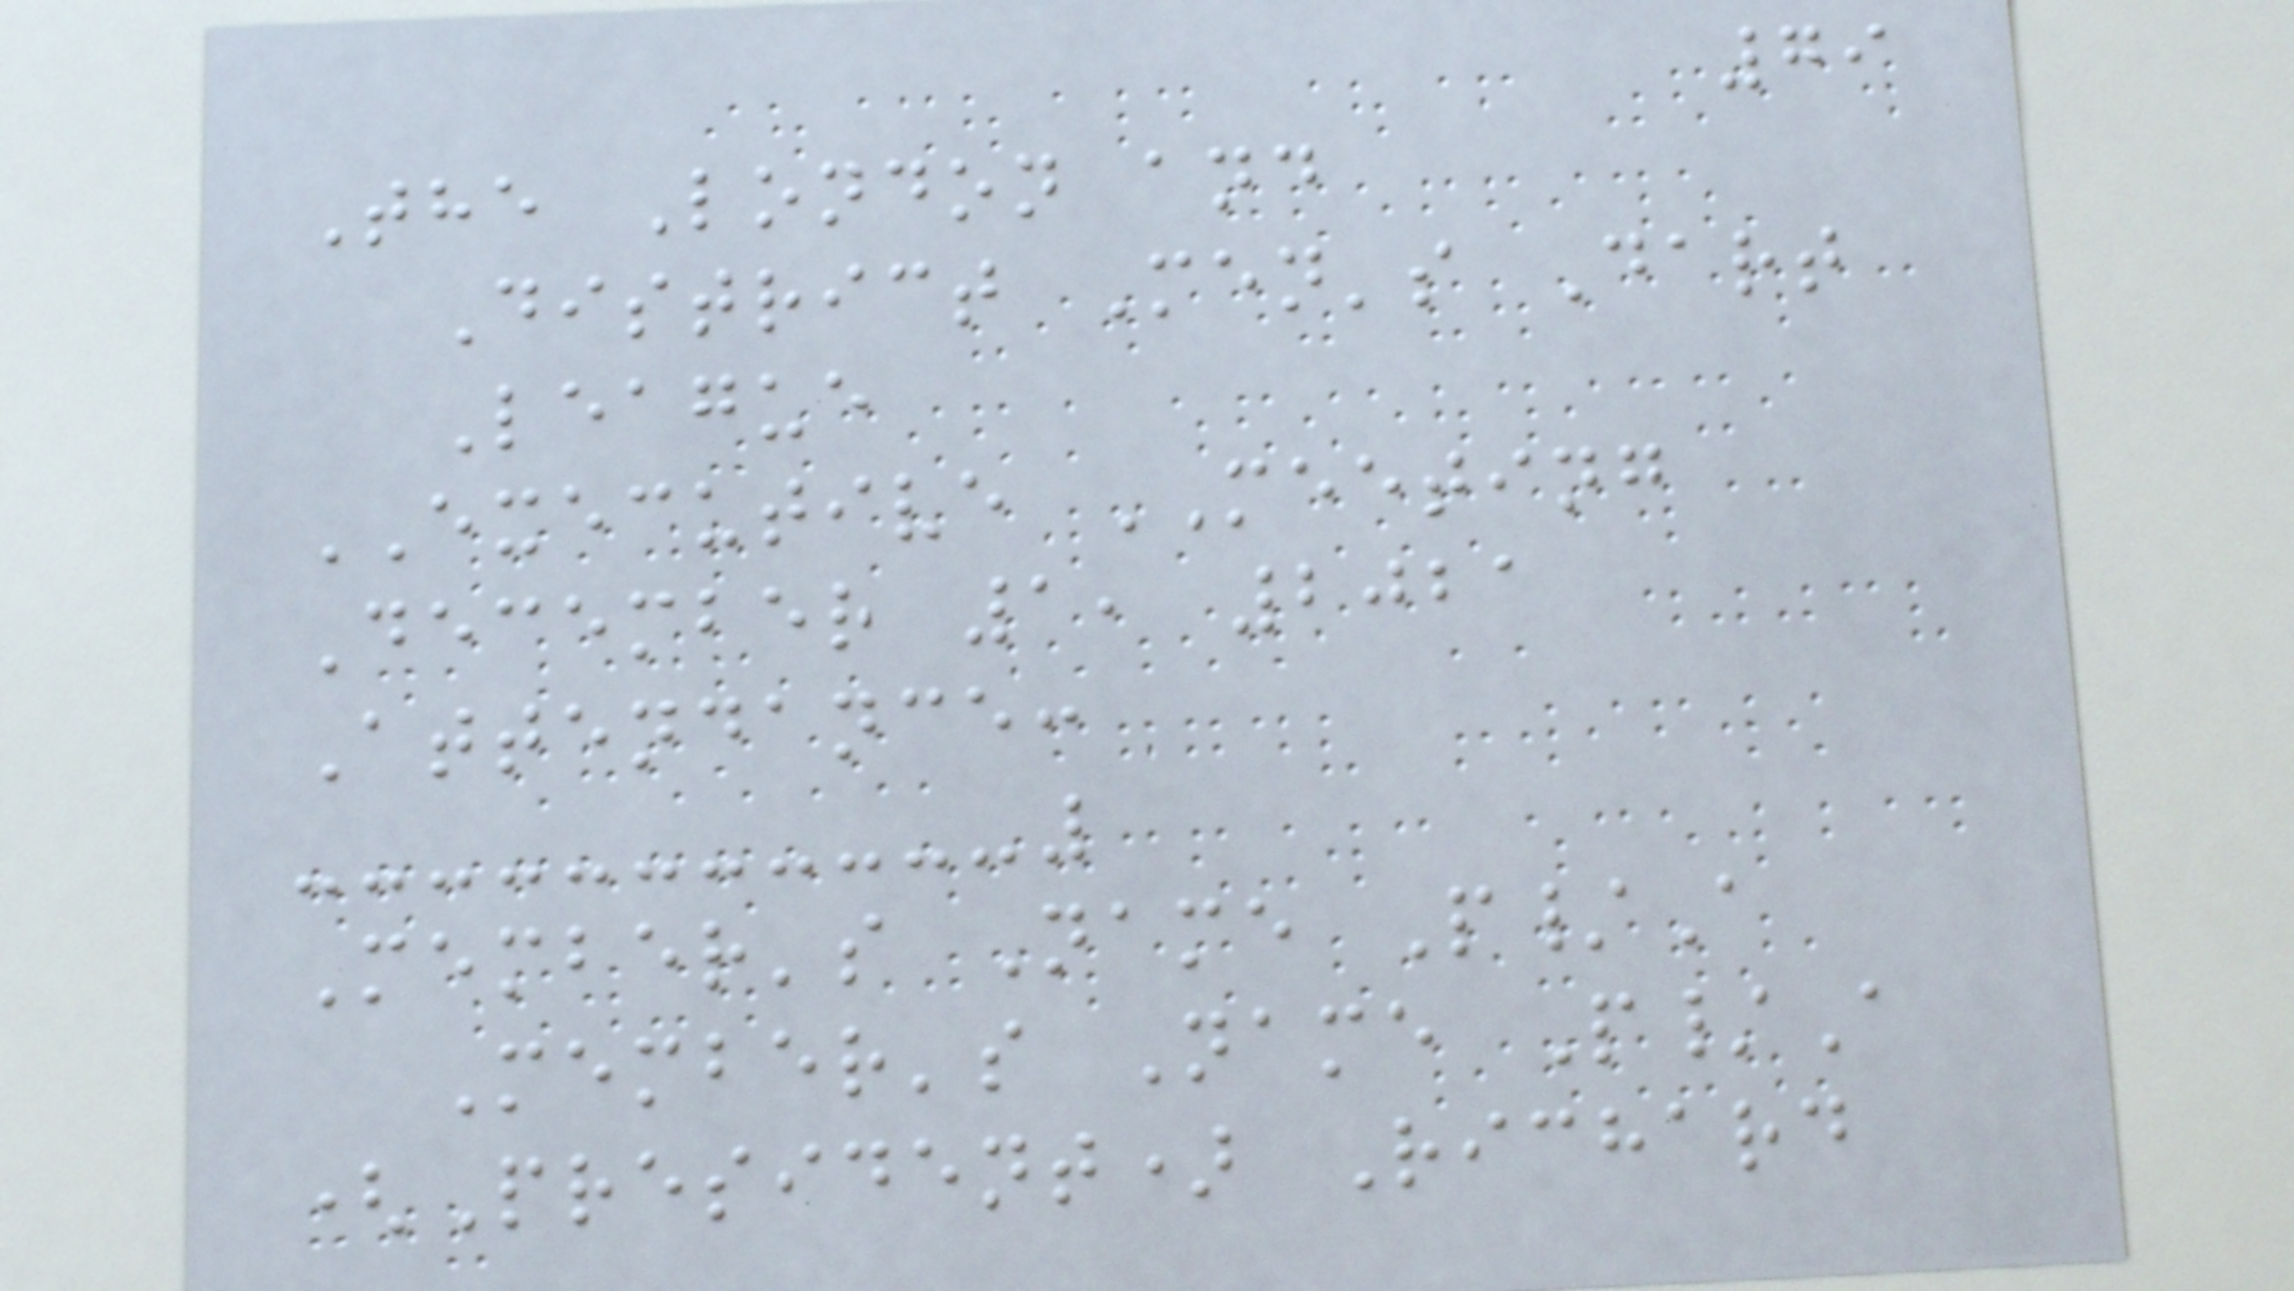79
The London and
District Men's Dart
League
EXECUTIVE MEETING
December 1, 2021
Attendance:
Member's Name P/A
Member's Name P/A
(President) Richard
